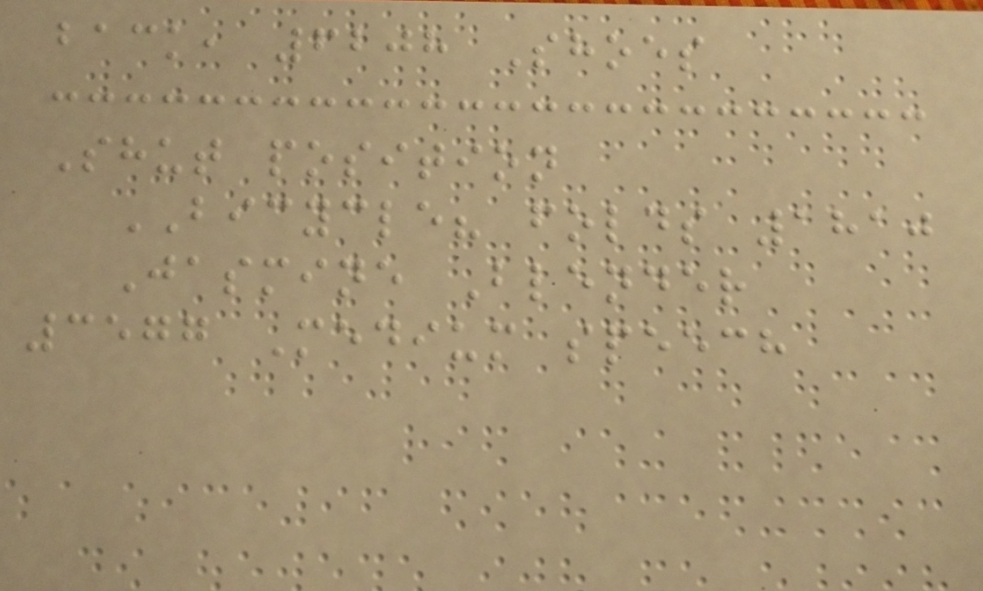back, 6208 Shoes
Shut position
BICYCLE? folds 1810
Jasmine Blender
3577 Medium speech
